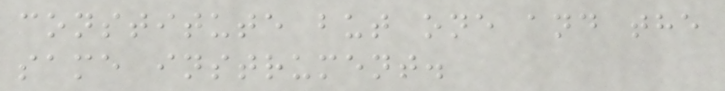constitute but one and the
same instrument.
